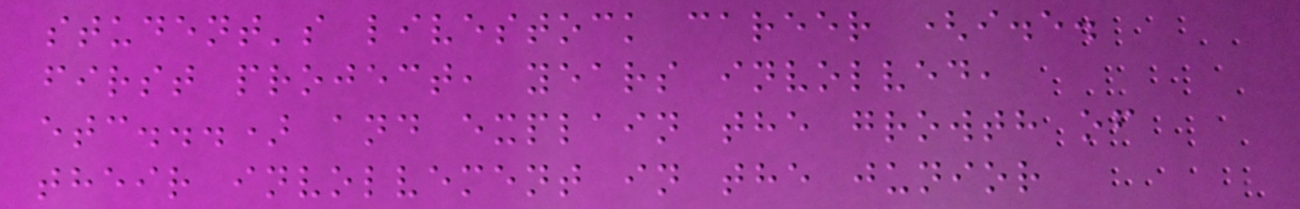student's livestock career (i.e.
first project, years involved,
etc...) and explain the growth of
their involvement in the junior
